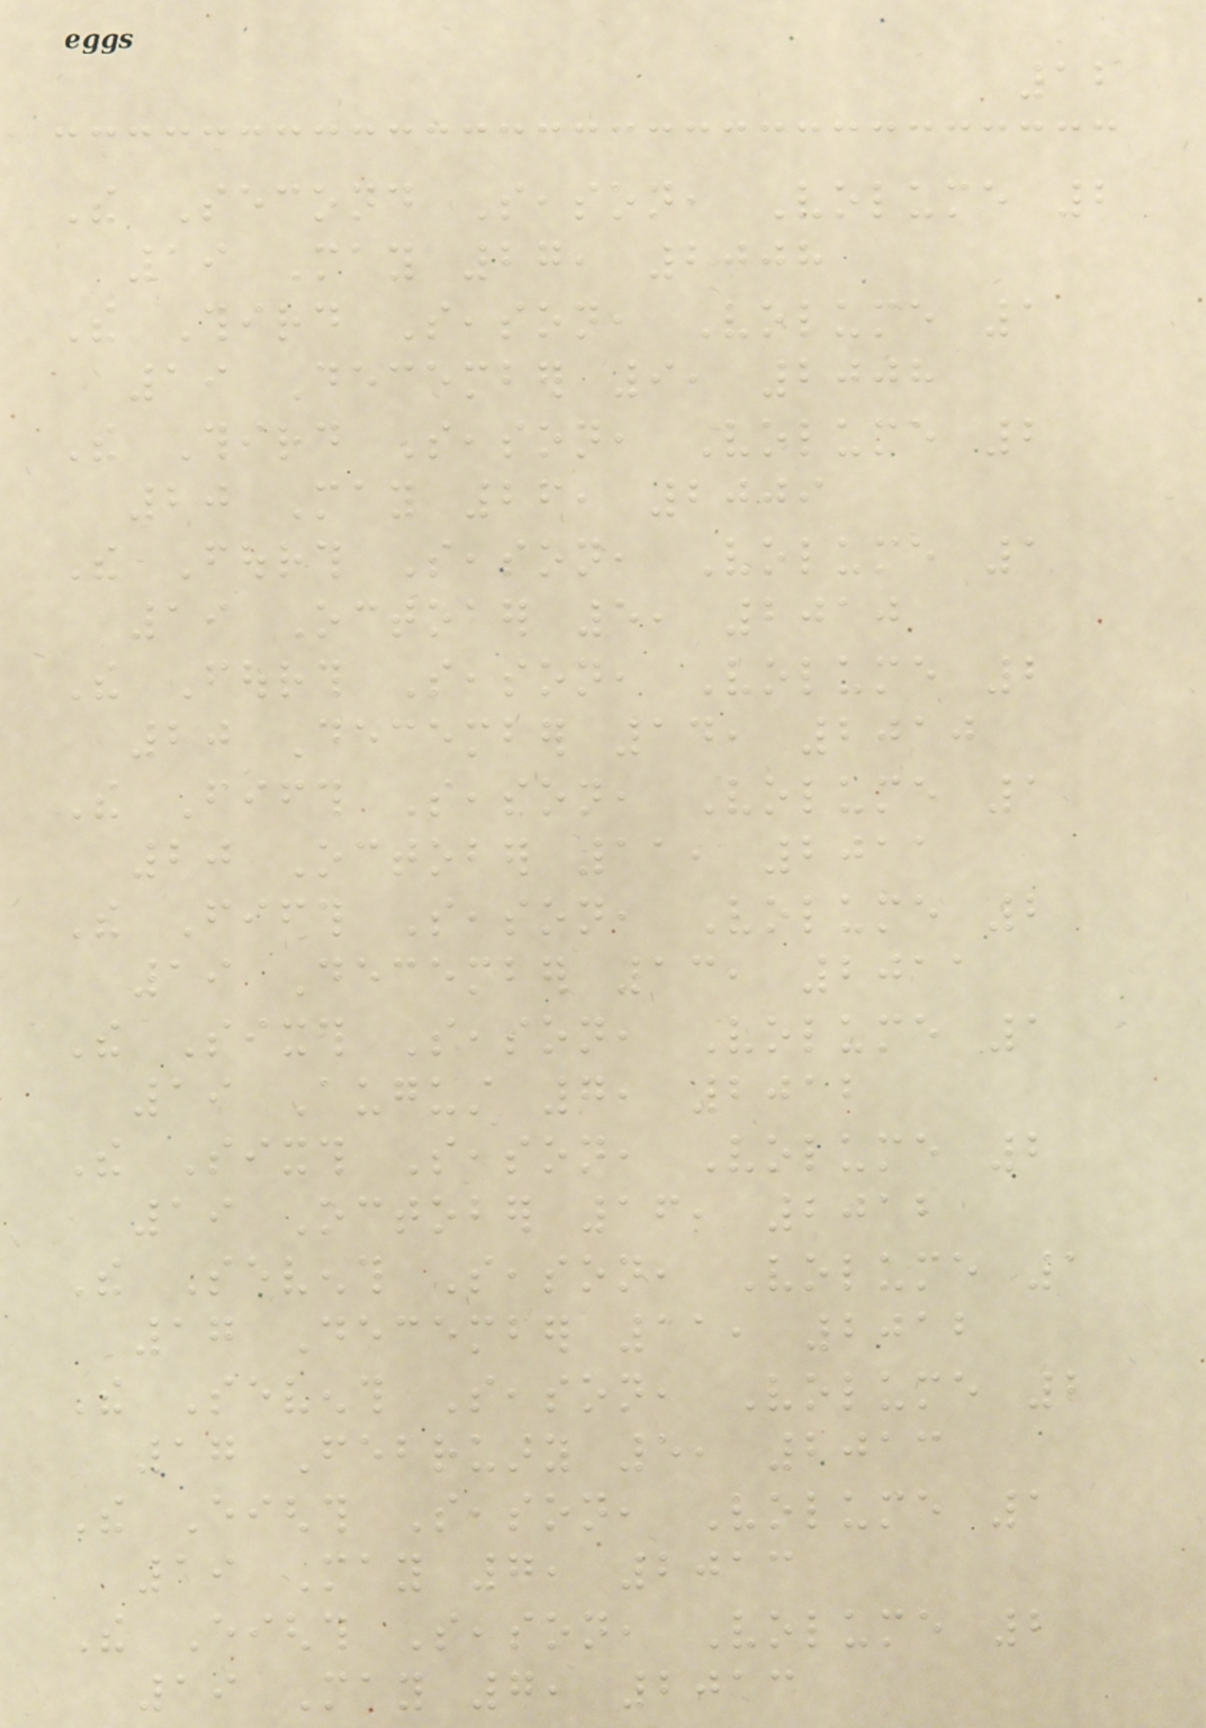12
The Second Season, Volume 2
19 May 27, 2008
The Third Season, Volume 1
19 December 9, 2008
The Third Season, Volume 2
20 May 26, 2009
The Fourth Season, Volume 1
19 October 5, 2010
The Fourth Season, Volume 2
20 December 14, 2010
The Fifth Season, Volume 1
20 October 11, 2011
The Fifth Season, Volume 2
19 December 13, 2011
The Sixth Season, Volume 1
19 August 7, 2012
The Sixth Season, Volume 2
19 October 16, 2012
The Seventh Season, Volume 1
17 December 11, 2012
The Seventh Season, Volume 2
17 February 5, 2013
The Eighth Season, Volume 1
19 May 7, 2013
The Eighth Season, Volume 2
19 May 7, 2013
